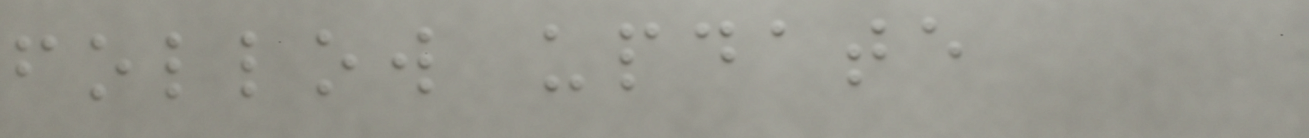follow update
